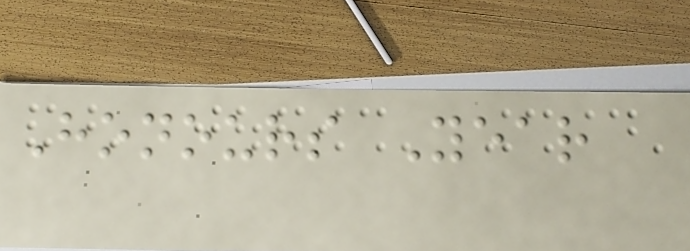Honours Year
